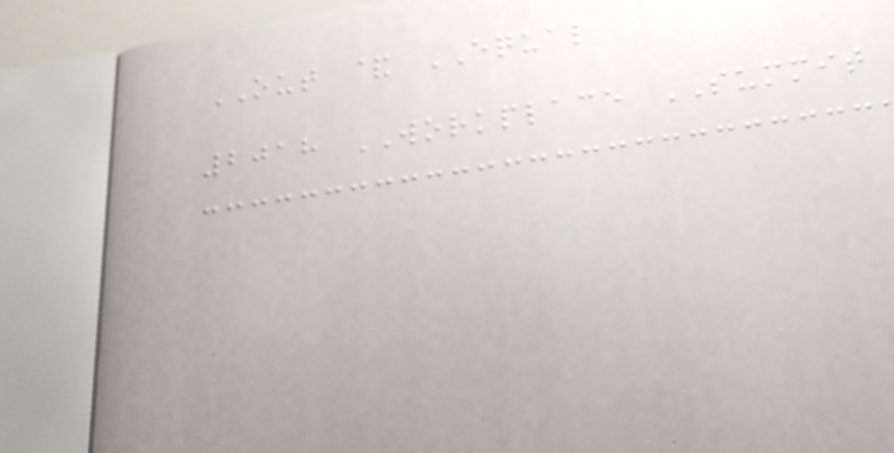OUT & EQUAL
2018 WORKPLACE SUMMIT
